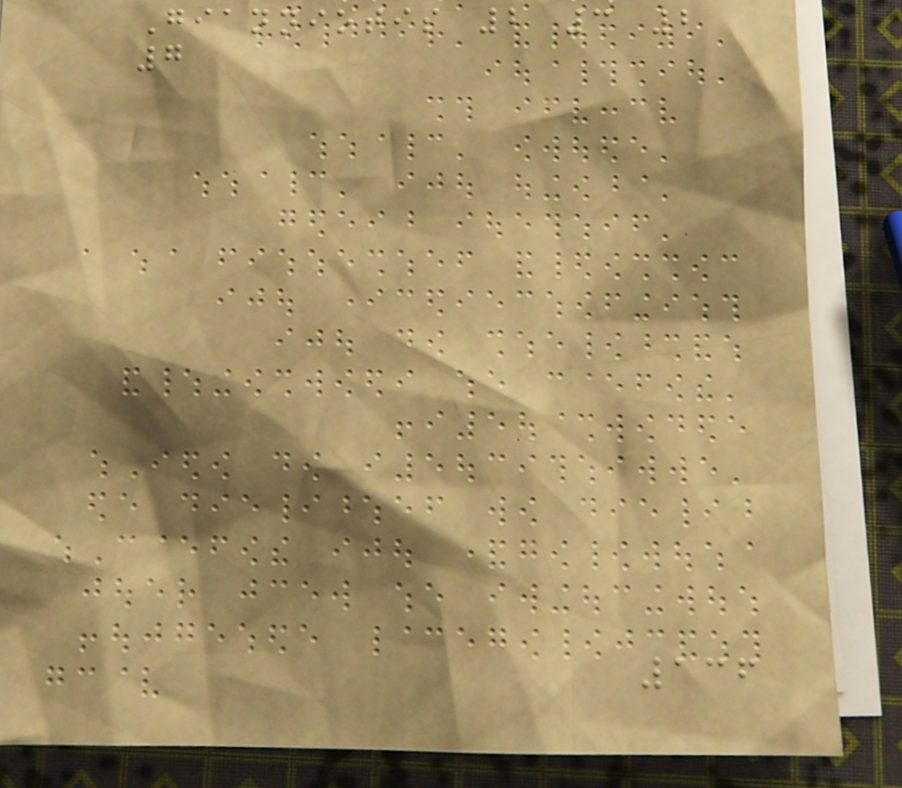Gianniotis 2 3 2
7
136
